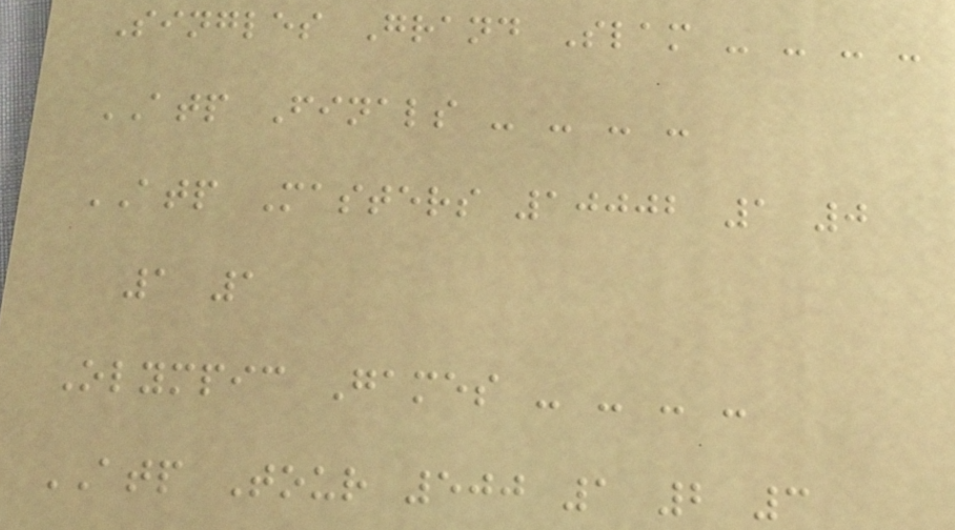Singles Grand Slam - - - -
ATP Finals - - - -
ATP Masters 10002 1 0
1 1
Olympic Games - - - -
ATP Tour 500 1 2 3
